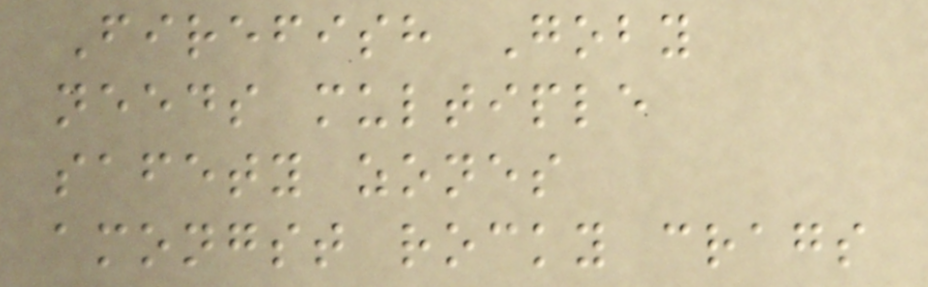Firefish Goby
needs multiple
safety zones
amongst rocky crags
